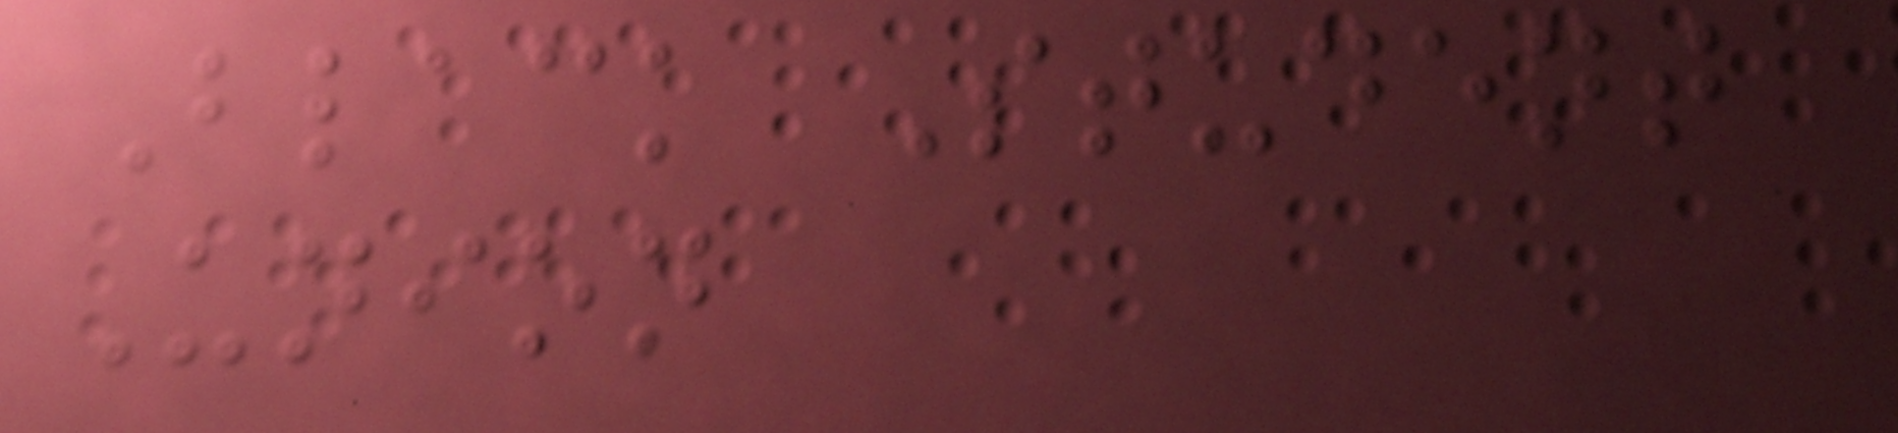Black Student
Union
